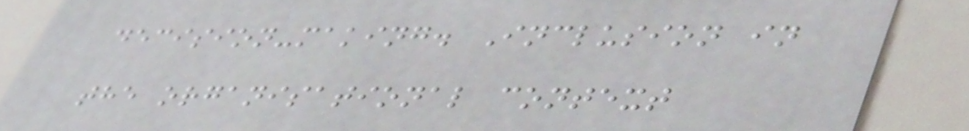decision-making. Inclusion in
the organisational context
